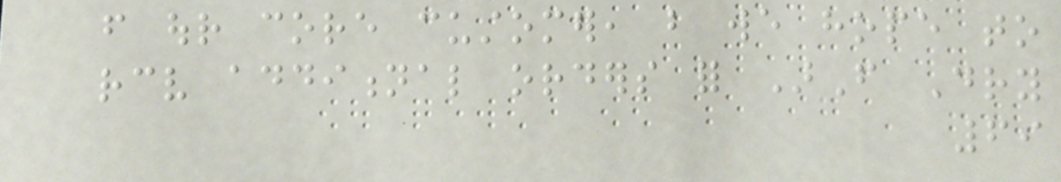from our core customer, but we hope to
receive additional orders for ArF Dry
69
